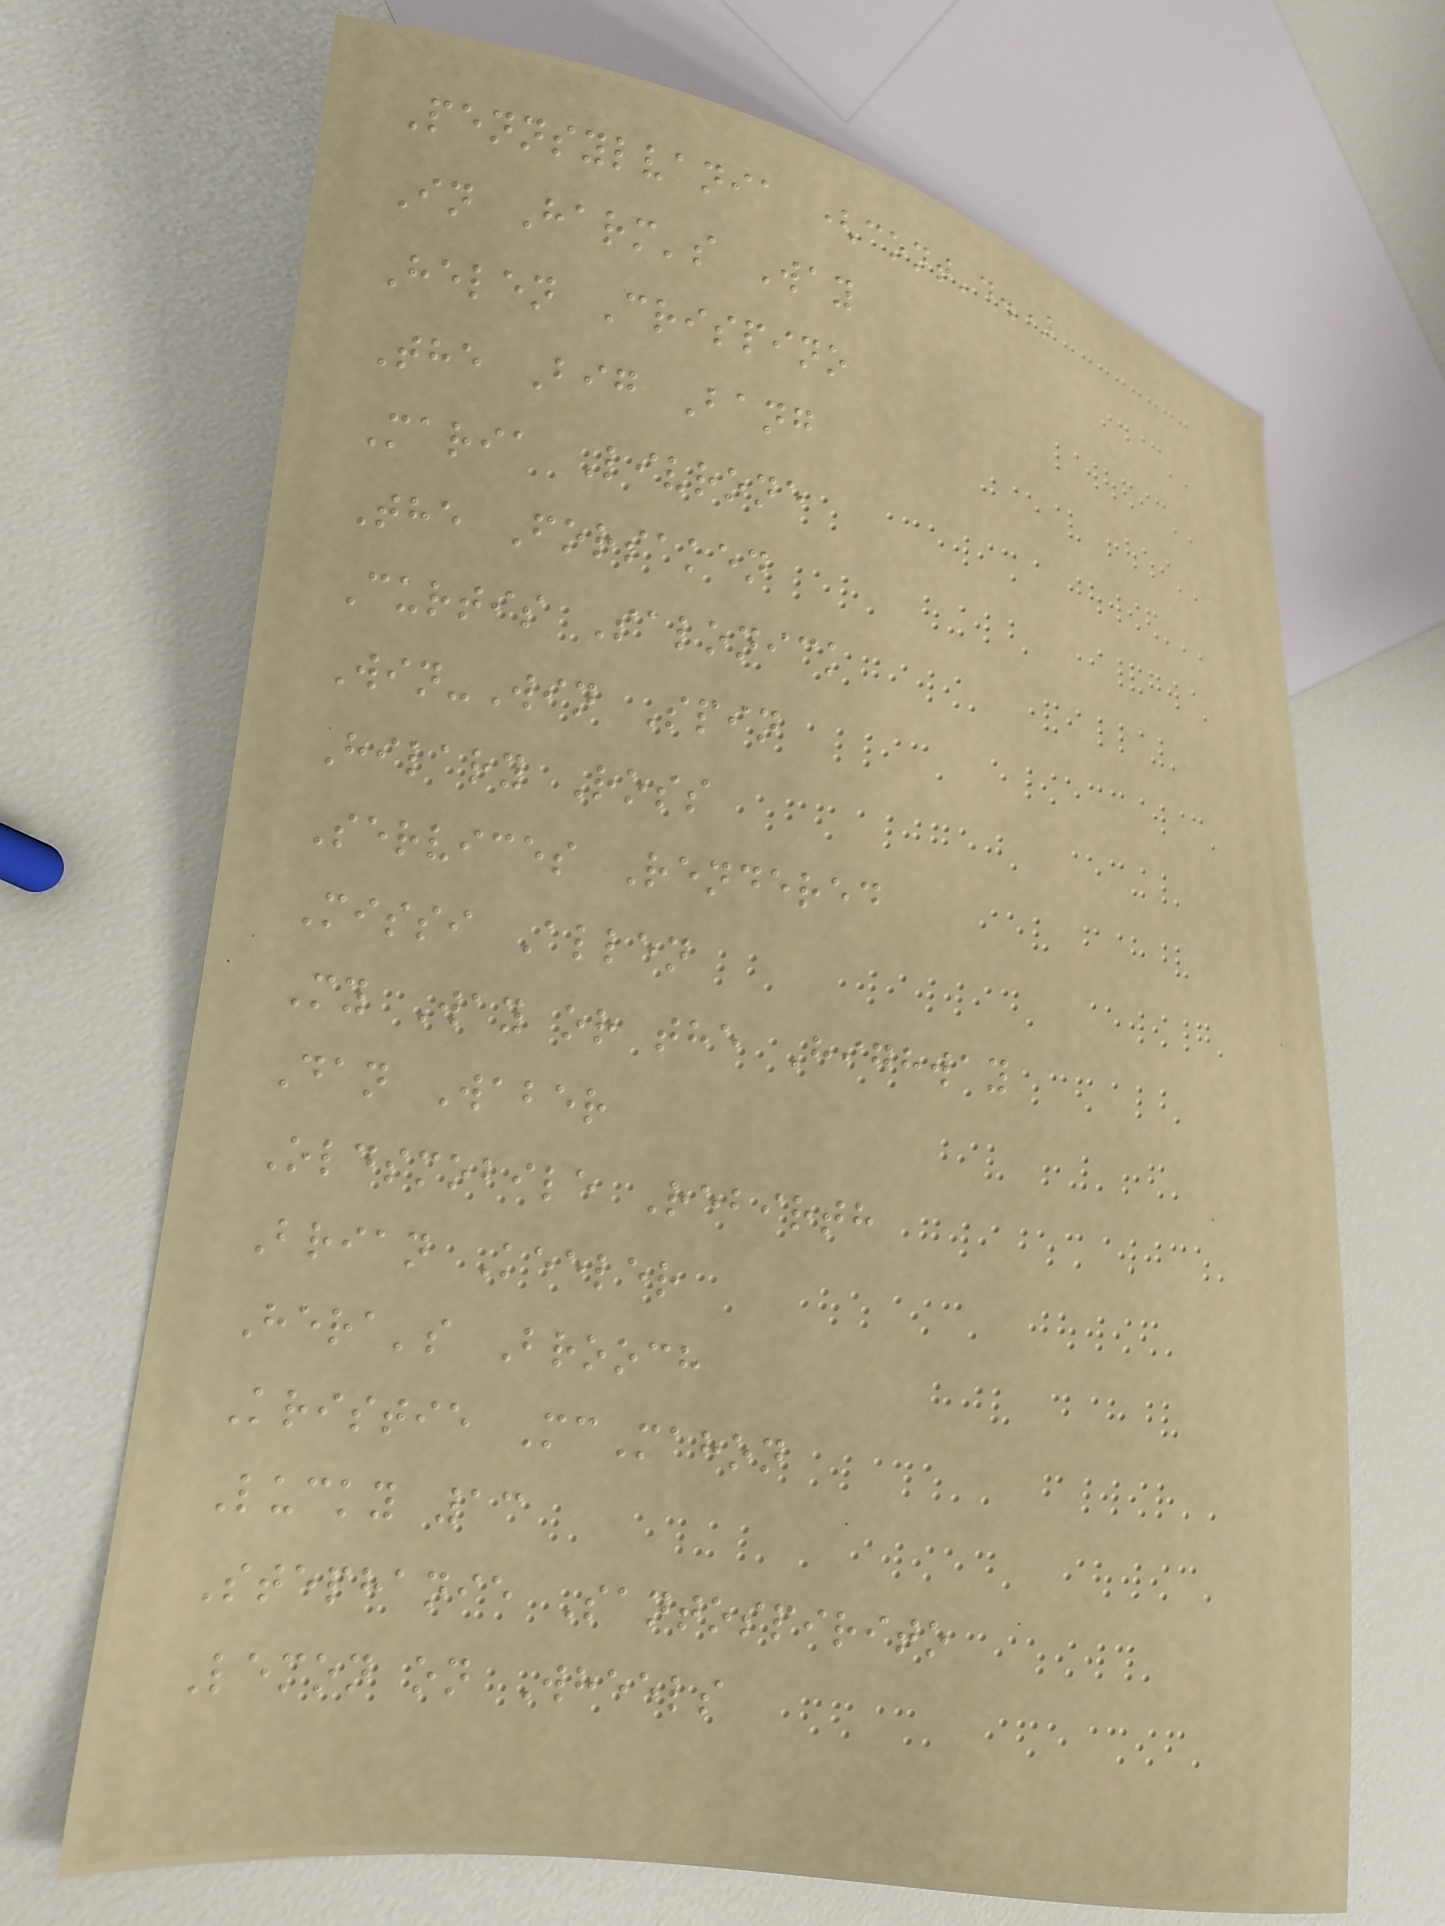Pennsylvania (cont'd.)
In Harm's Way
Helen Crispino
The Big Bang
Maria Livrone
The Forsaken
Curtis Salonick
Win-Win Spin
Hilary Ross
Services Rendered
Missi Allen
My Way or the Highway
Dan Waber
Oldsmobile Rebirth
Brian Keeler
Hera's Brooch
Kristie McMahon
Lucky 13
Stephanie Santospirito
Lemon on Wheels
